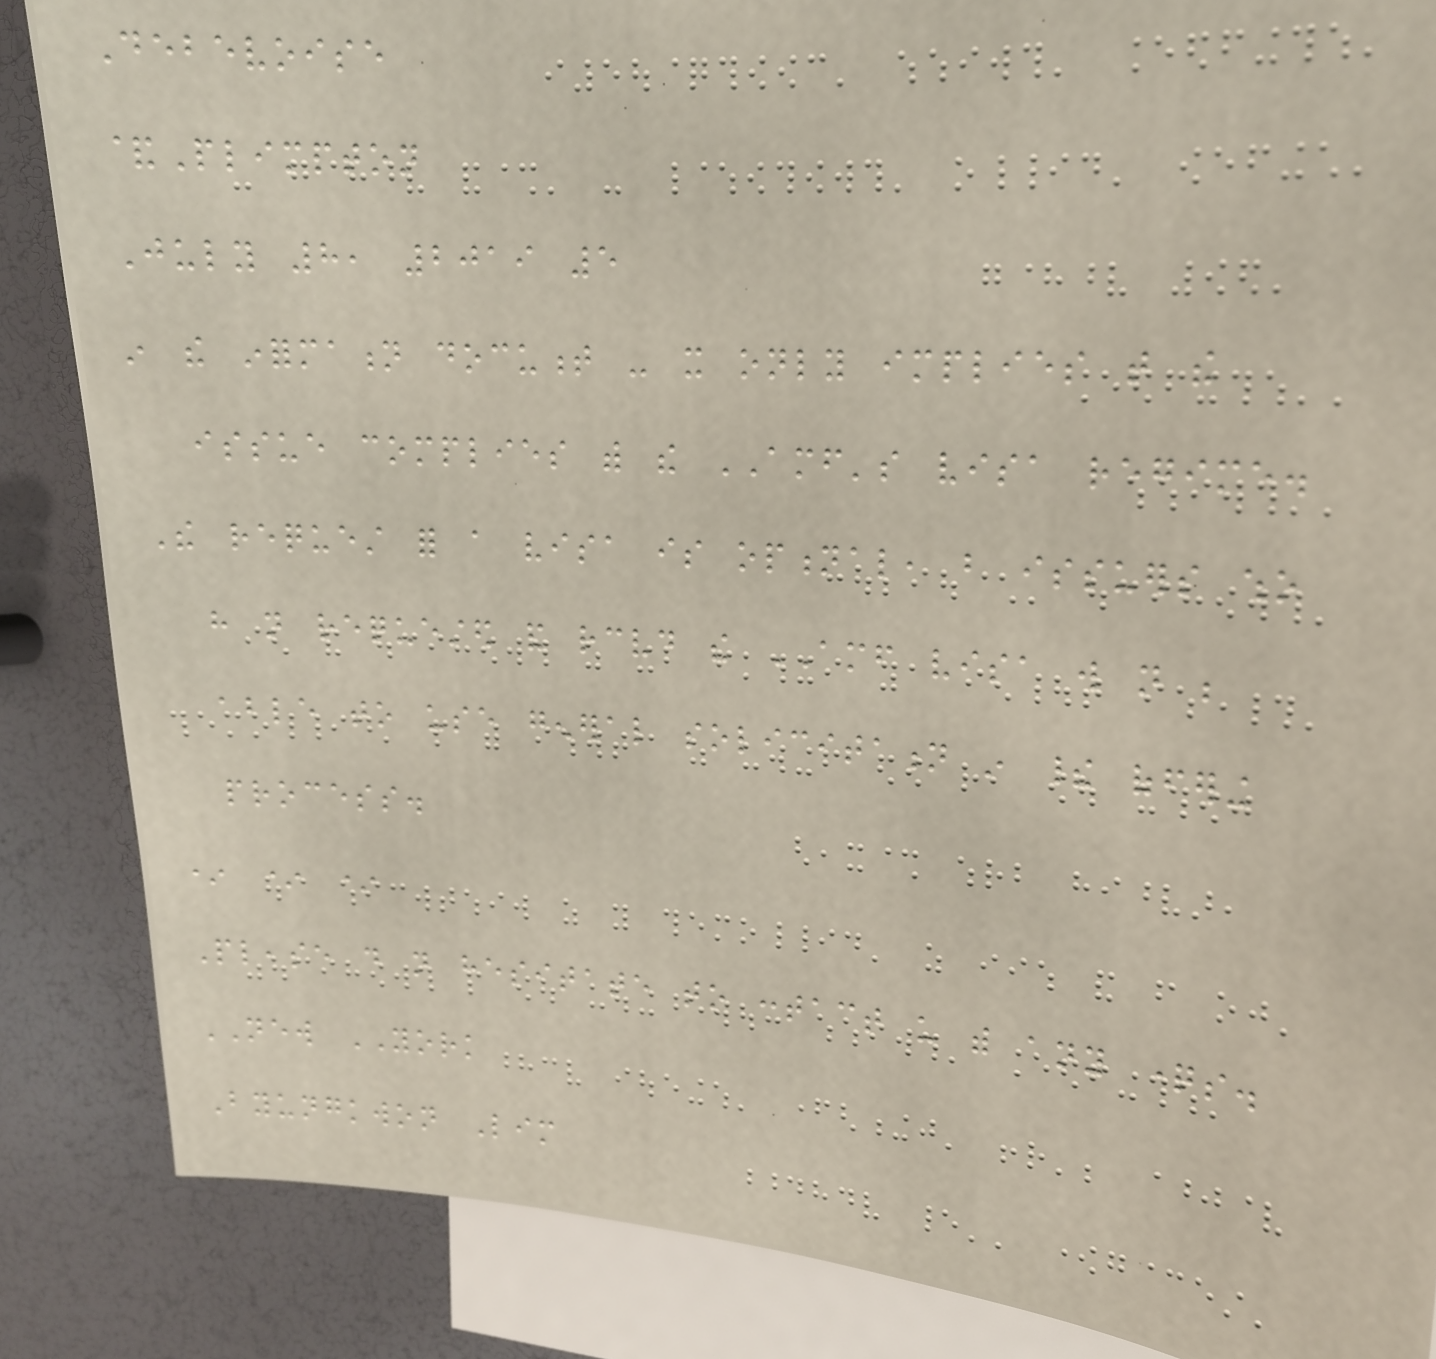Debevoise
&Plimpton
July 8, 2019 5
in the information document - it only implies that the
issue complies with the AMF's visa regime.
The request for a visa is optional, but issuers who
have not requested and received the AMF visa will not be
able to use general solicitation in their offering
process.
* * *
Please do not hesitate to contact us with any questions.
NEW YORK
Byungkwon Lim
